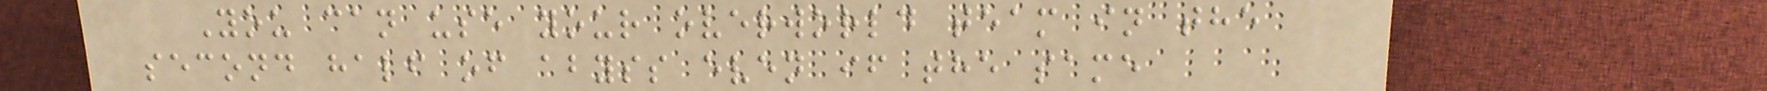You can use your overworld team in the
second half of abyss even if the same
